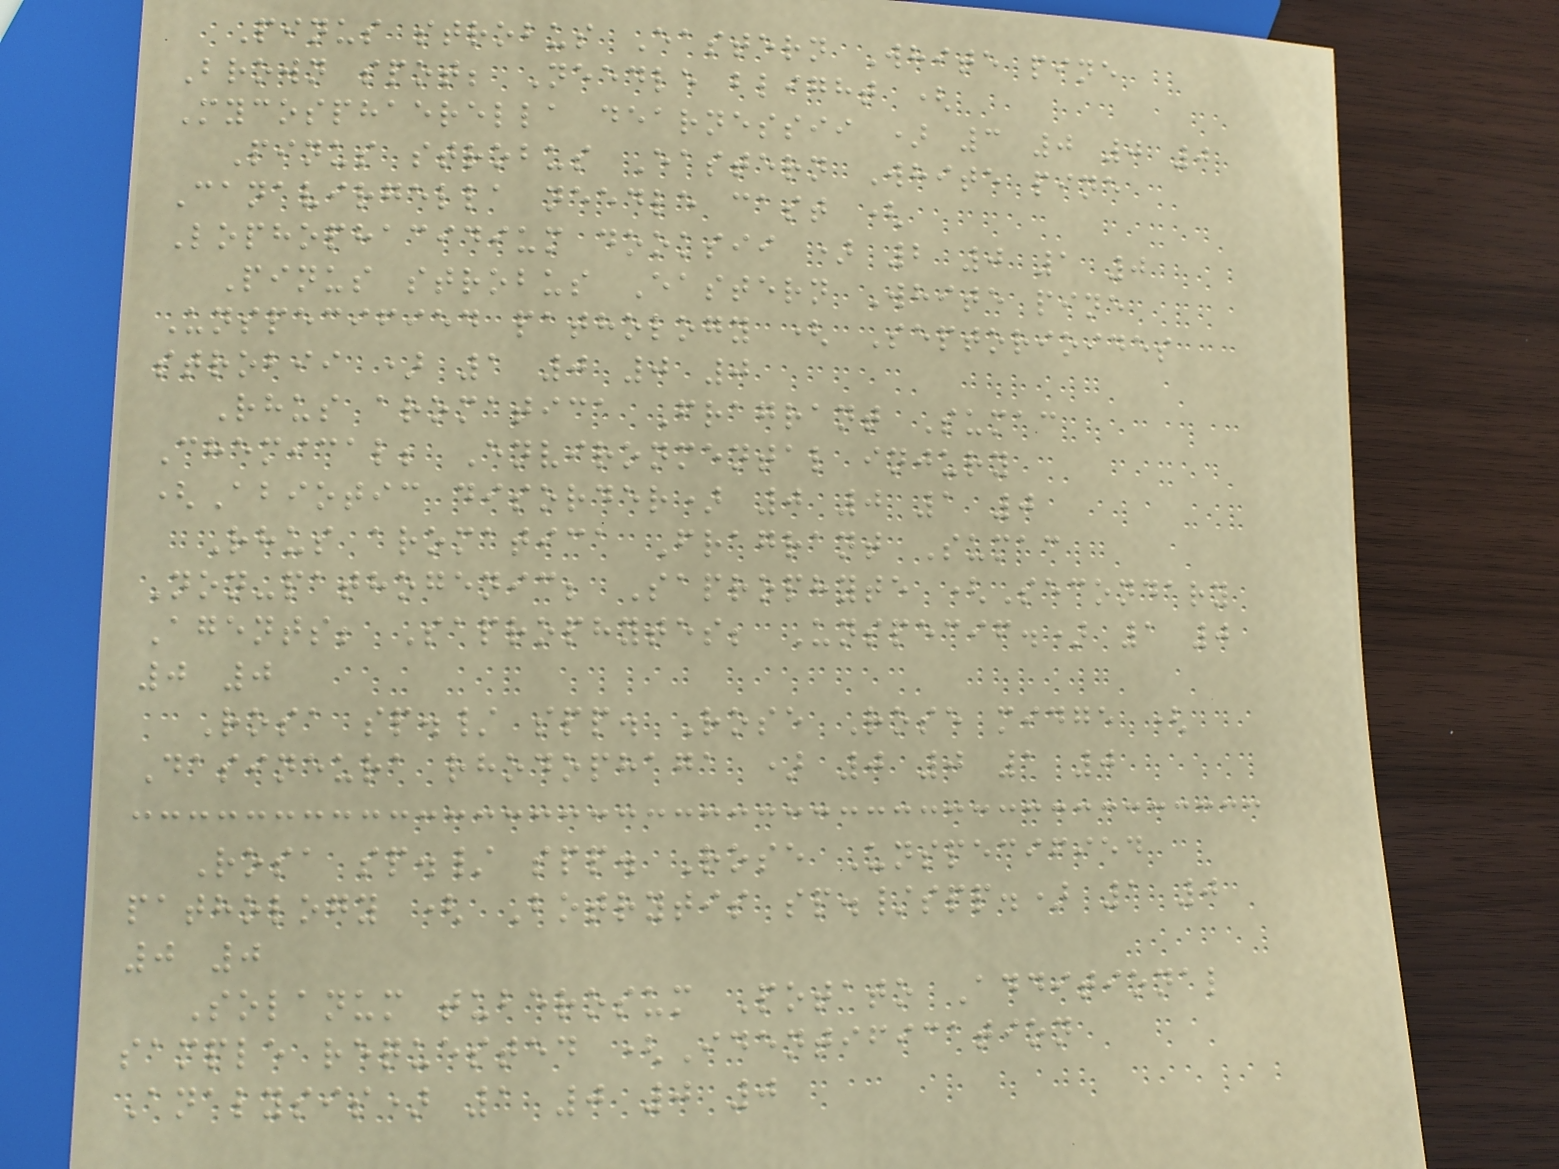Pinus strobus Eastern White pine
Brown spot; Needle blight (
Mycosphaerella dearnessii ) 3 0 0 0
Pinus strobus Eastern White pine
Canavirgella needle cast (
Lophophacidium dooksii ) 2 0 1 0
Pinus strobus Eastern White pine
Unspecified pathology ( Septorioides
strobii ) 1 0 0 0
Rhus aromatica Fragrant Sumac
Chemical; Environmental injury
(Abiotic disorder) 0 0 1 0
Rhus aromatica Fragrant Sumac
Non-pathogenic; Saprophyte (Secondary
Agents; Saprophytes; Unspecif.) 1 0
0 0
Rosa sp./ spp. Rose Rose midge (
Dasineura rhodophaga ) 0 0 1 0
Rosa sp./ spp. Rose Unspecified
pathology ( Botrytis sp./spp.) 1 0
0 0
Solanum tuberosum Potato Additional
sample requested (Identification
Analysis) 1 0 0 0
